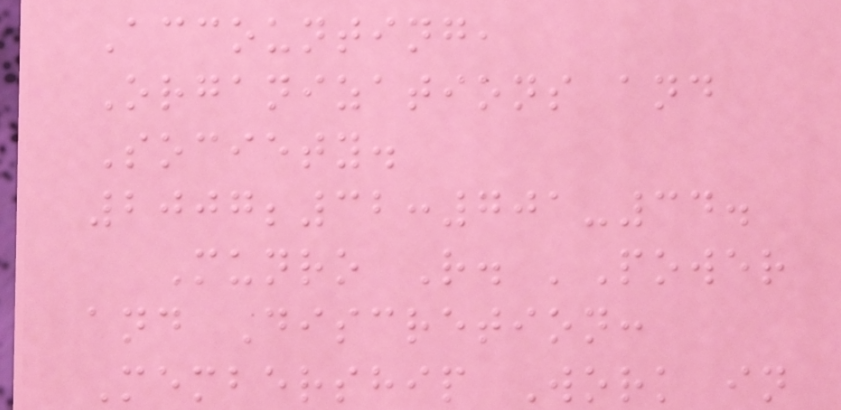Accounting,
Organizations and
Society.
2007;32:701-34.
Munro R. 'Power
and Discretion:
Membership Work in
